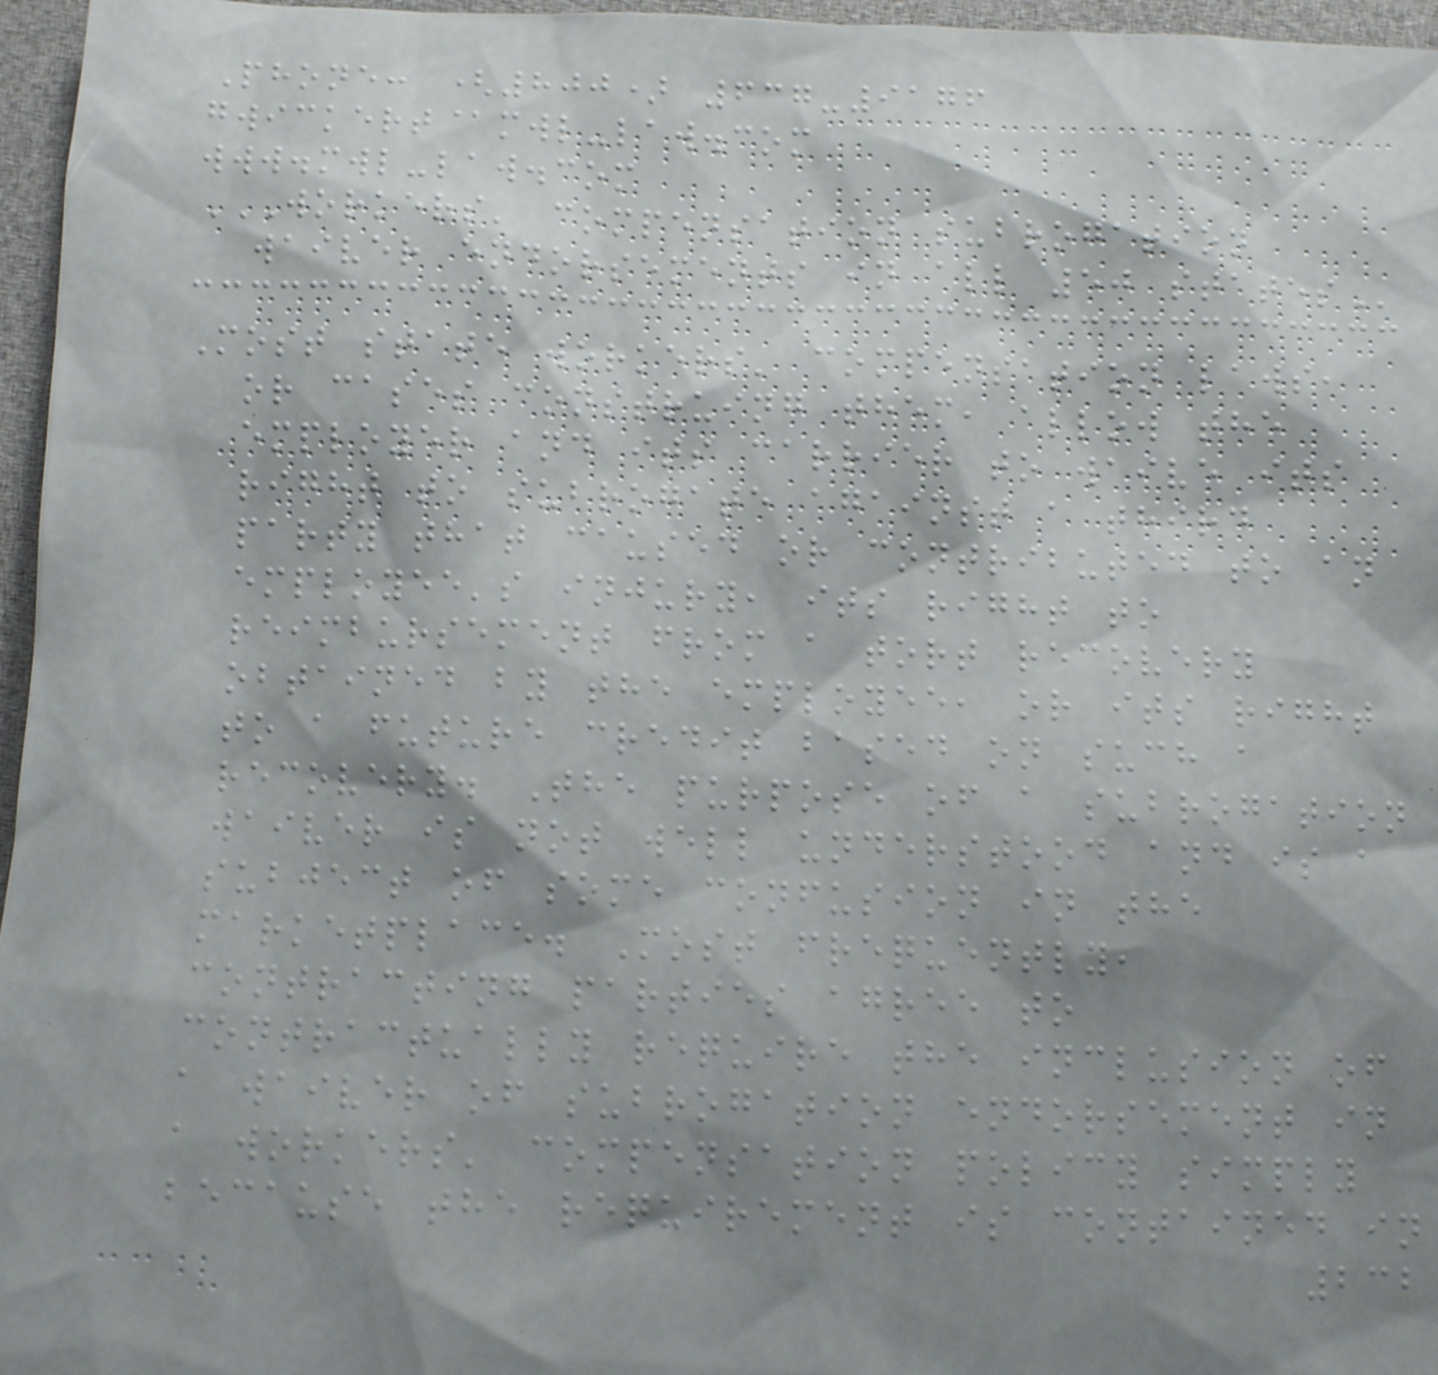Phone: (800) 637-9176
gwickert@mwl-law.com
www.mwl-law.com
WORKERS' COMPENSATION SUBROGATION
WAIVER ENDORSEMENTS IN ALL 50 STATES
Most state workers' compensation laws,
or cases construing them, allow the
employer and its carrier to waive its
right to subrogate against a third
party that caused or contributed to an
employee's injury, its right to
reimbursement from a tort recovery
obtained by the employee, or its right
to a future credit based on such a
recovery. The purpose of a subrogation
waiver is not well understood and is a
subject of some confusion in the
marketplace. Most frequently,
contracting parties agree to
contractually require the inclusion of
a waiver of subrogation endorsement in
a workers' compensation policy simply
because the requirement is contained in
232
